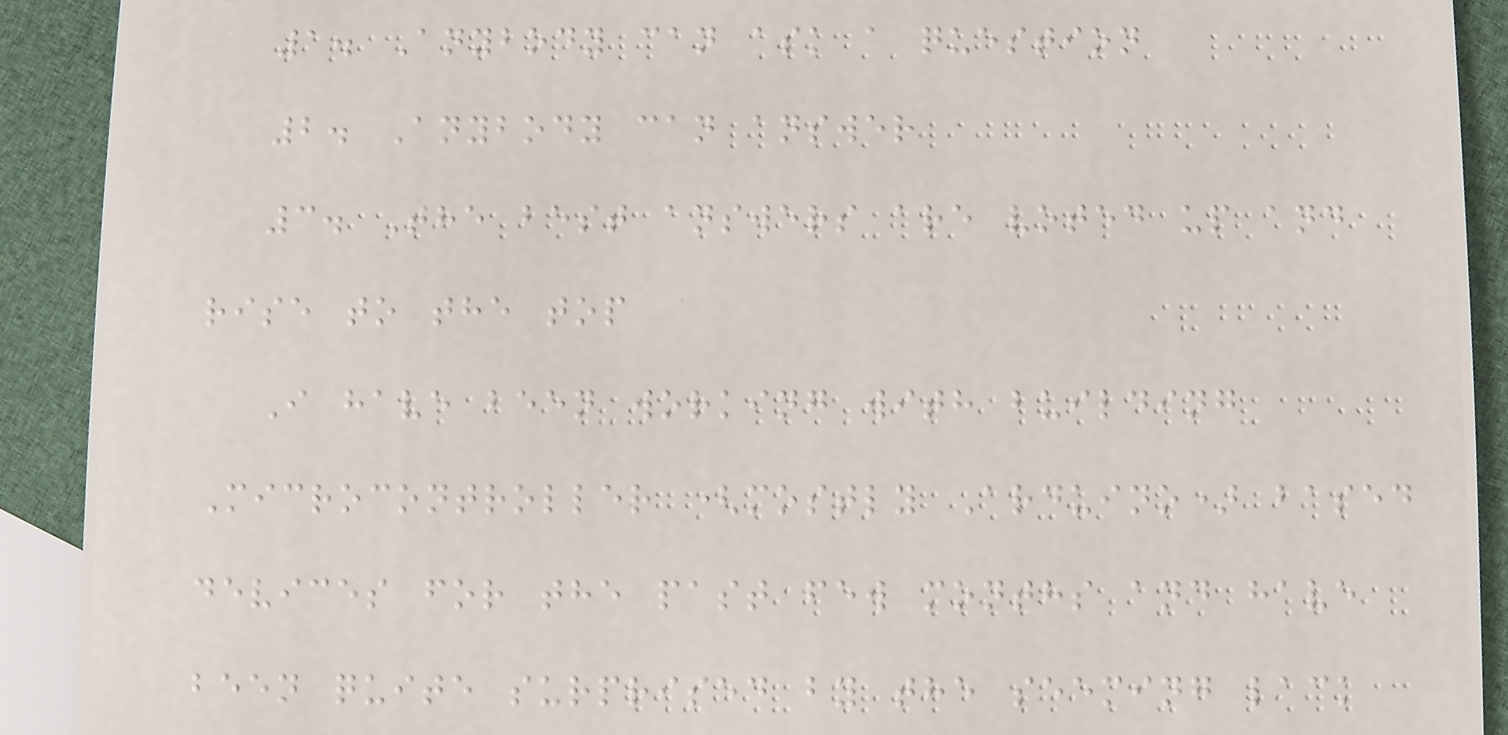1. Anybody can ask a question
2. Anybody can answer
3. The best answers are voted up and
rise to the top
I have been working with building
Microcontroller (mostly Arduino) based
devices for the past few months and have
been quite surprised by the seeming lack
